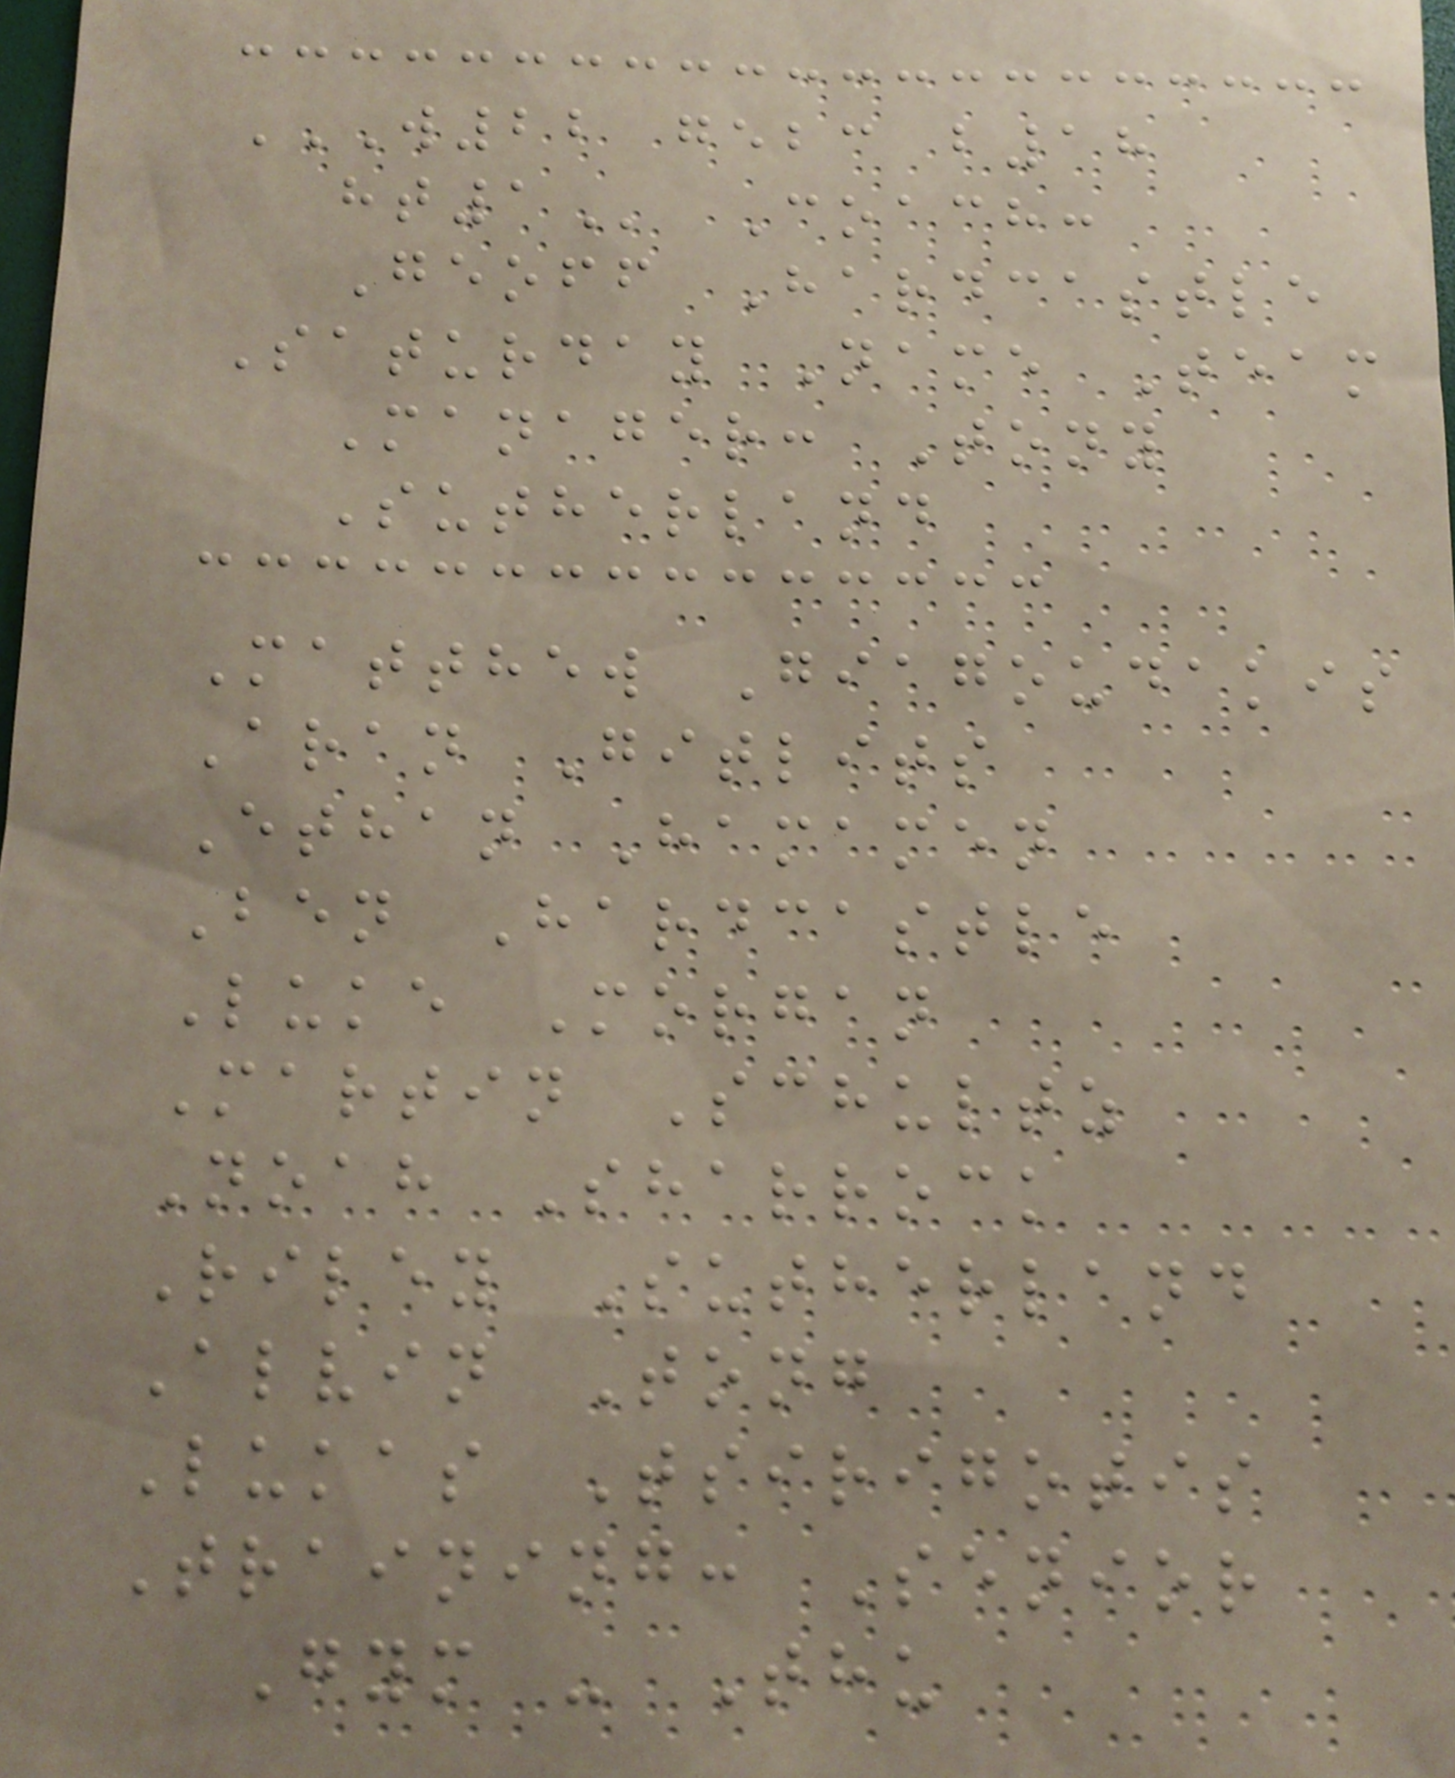W22 GEBC B18
HT1 Coach:
Geoff Hardcastle
Saturday Name Team
Manager: Tony
Sutherland
Matthew Giagoudakis
Aran Gitlits
Ethan Hamamen
Ben Hardcastle
Luke Morgan
Martin Schultz
Noah Sharrock
Riley Sutherland
Alvin Tong
Lukas Tsirigotis
Training: Senior
Gym - Thu
